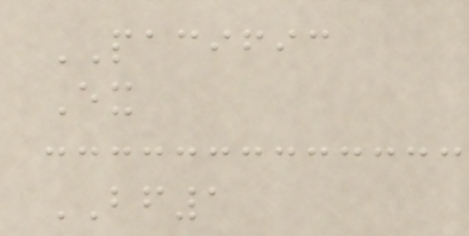PACIFIC
Ex
BF1
